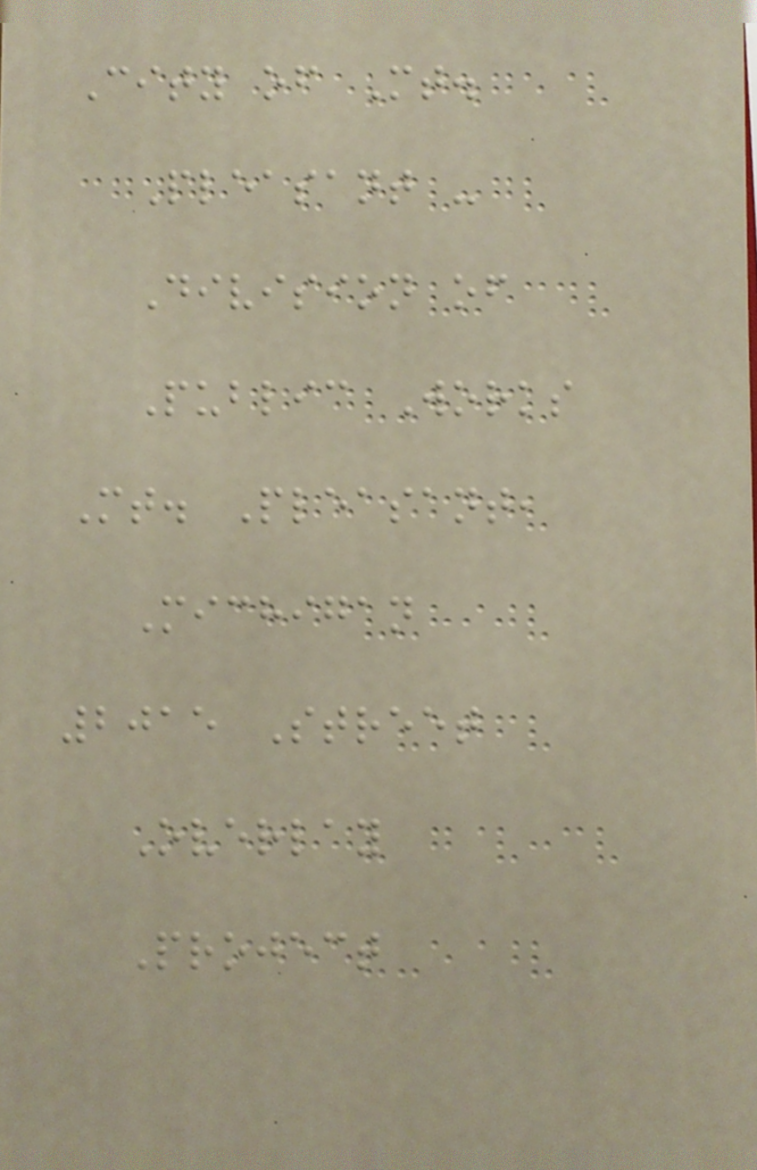City of Mt.
Pleasant -
Division of
Public Works
Mt. Pleasant,
Michigan
2015 Street
Overlay
Project
